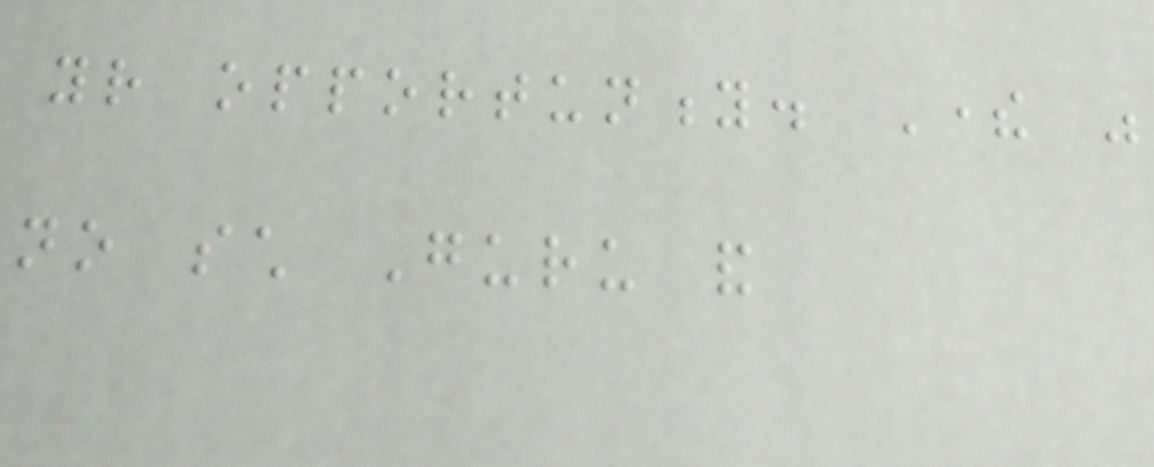your opportunity. There was
no such Guru and
